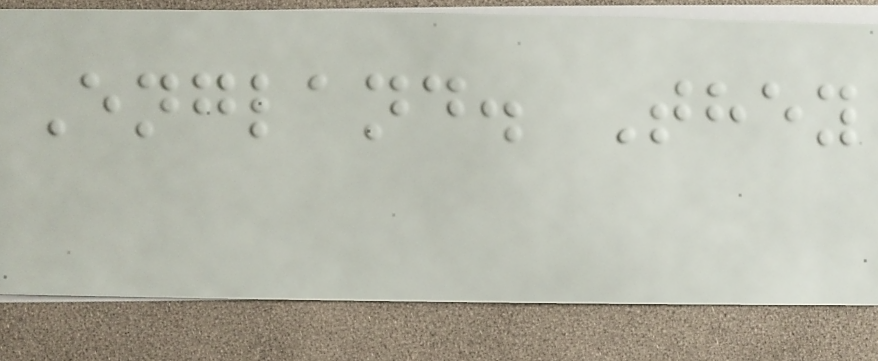England. They
